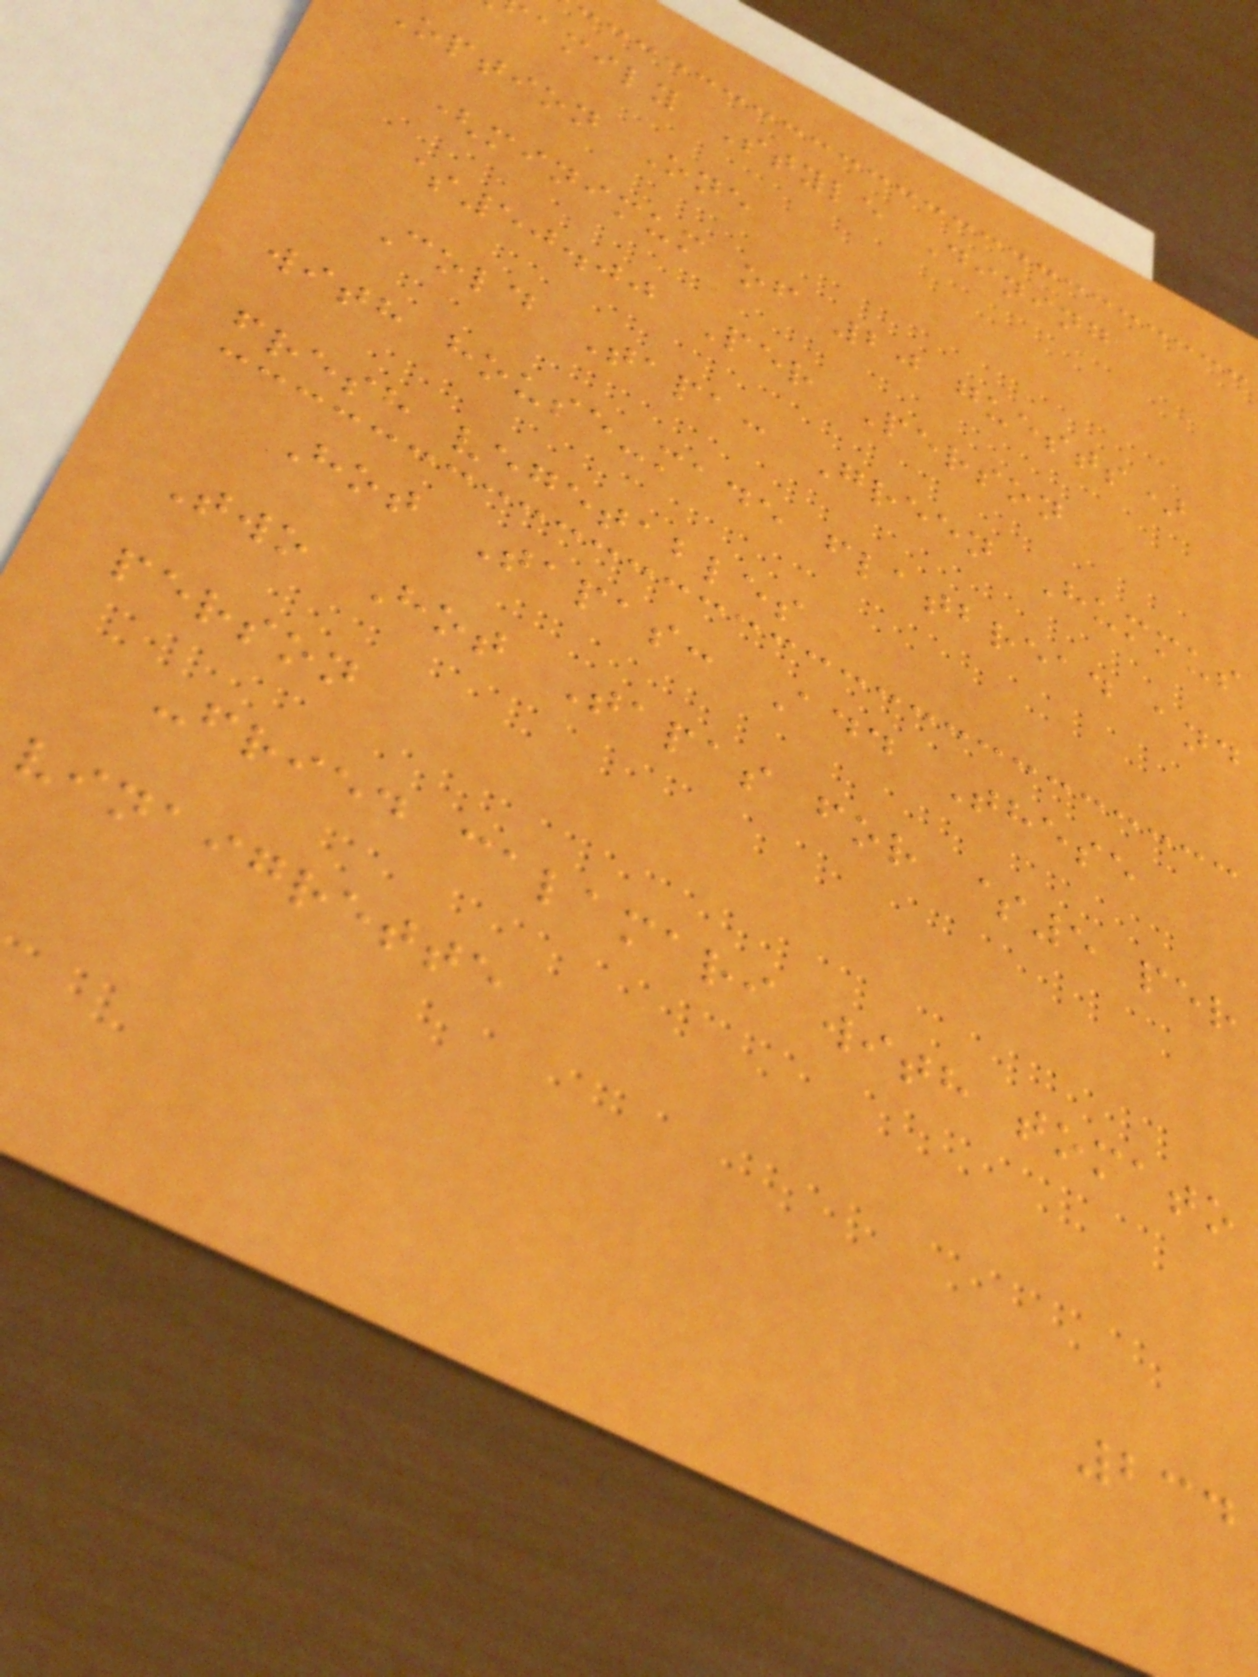amily Style Dining
option One
(minimum of 20 guests)
$50.00 Per Person
Cold Tapa: Green Hummus
with house-made flatbread and
fresh vegetables
Hot Tapas: Add These
Two Hot Tapas for $5 per
person
-fried calamari with tomato
vinaigrette
234
